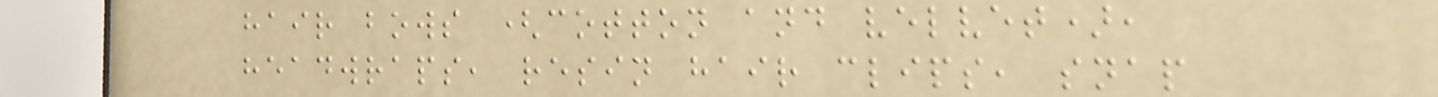hair bows (cotton and velvet),
headwraps, resin hair clips, snap
